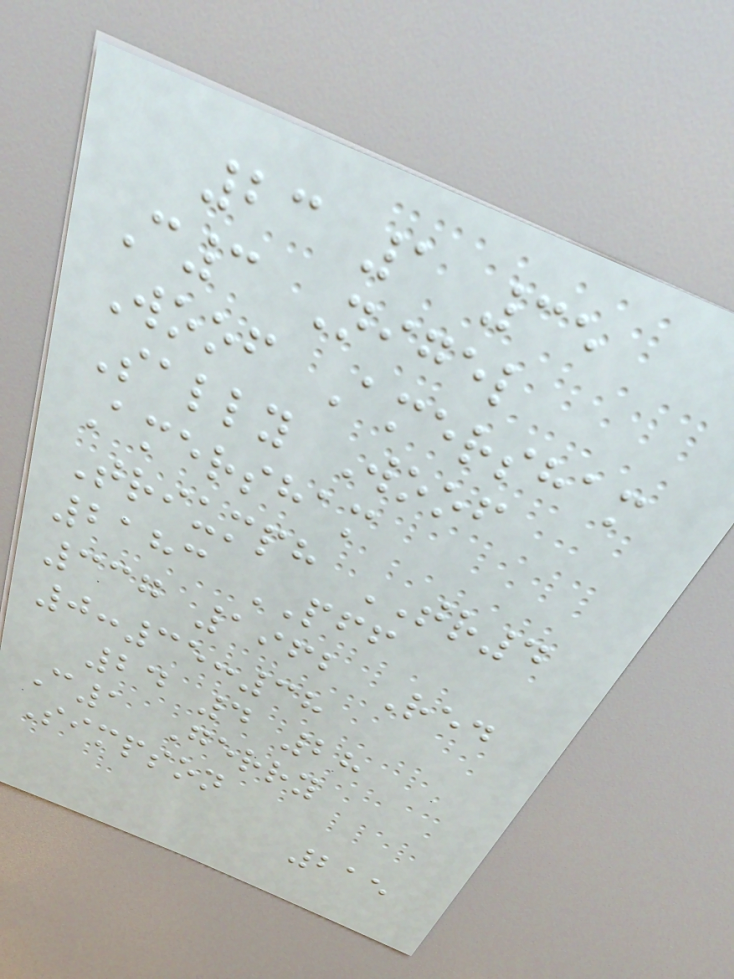23 1 35
C3 Nigel
Woof Amersham
Sally Woof
Amersham
Triumph TR4
2183 PFF
337 1962 Red
0:35:38
24 4 28
C1 Gerry
Simpson
215
